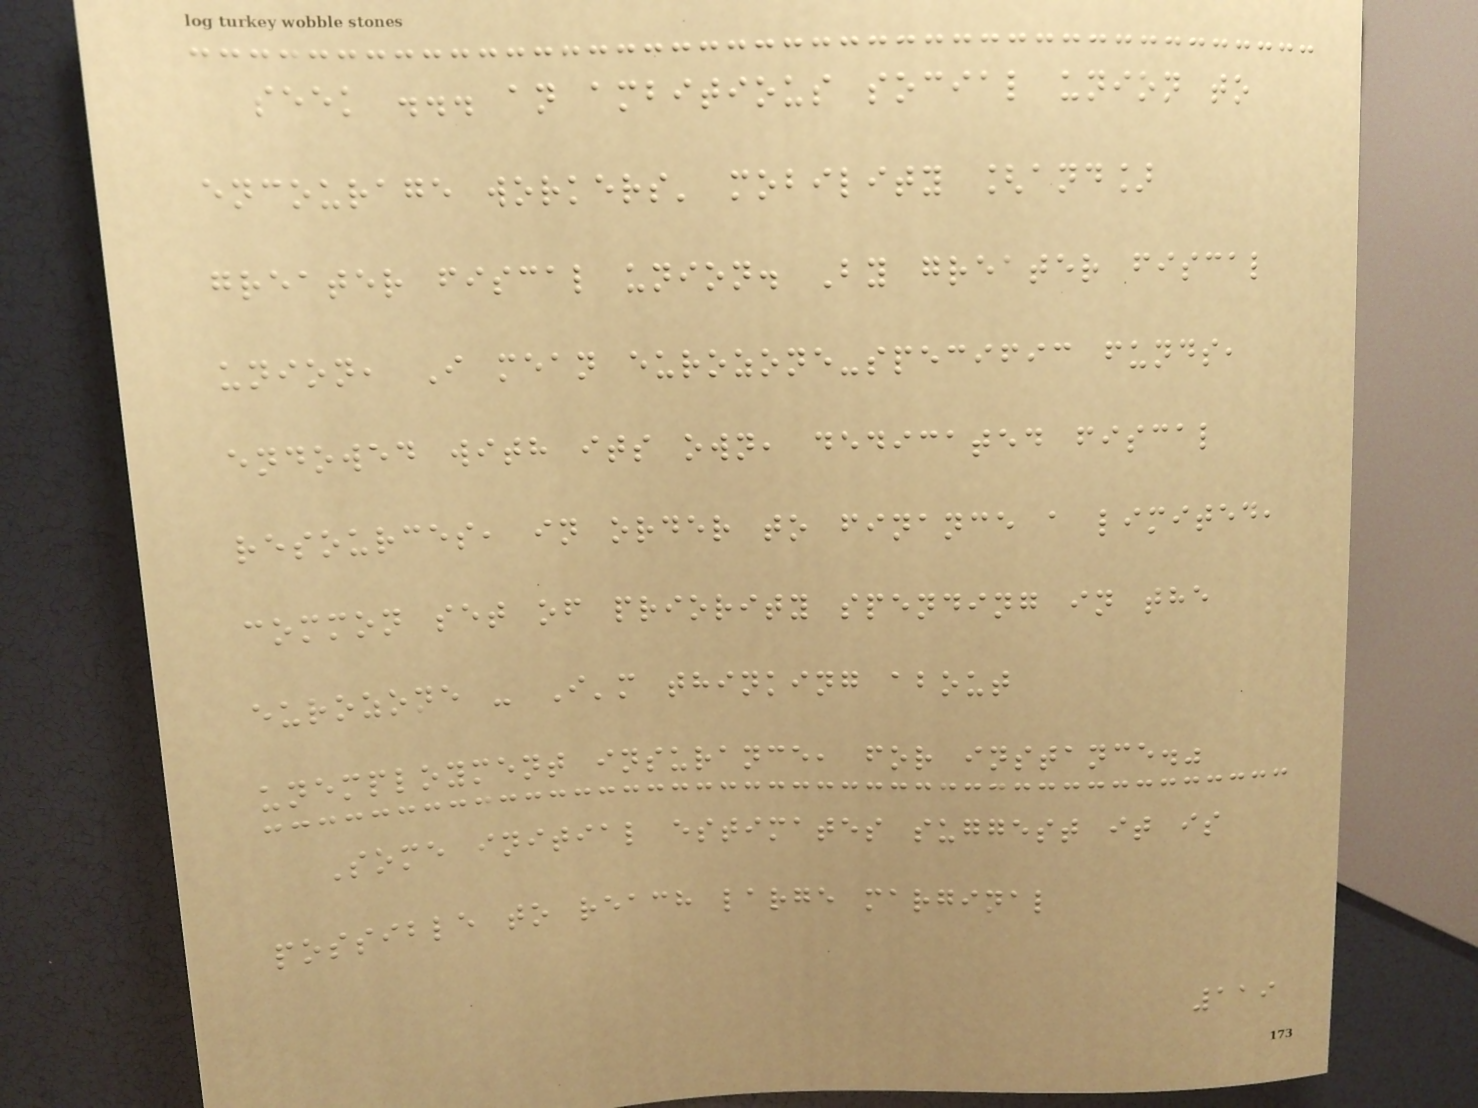seek ... an ambitious social union to
encourage workers' mobility [and]
greater fiscal union. By greater fiscal
union, I mean eurozone-specific funds,
endowed with its own, dedicated fiscal
resources, in order to finance a limited,
common set of priority spending in the
eurozone - I'm thinking about
unemployment insurance, for instance."
Some initial estimates suggest it is
possible to reach large marginal
119
